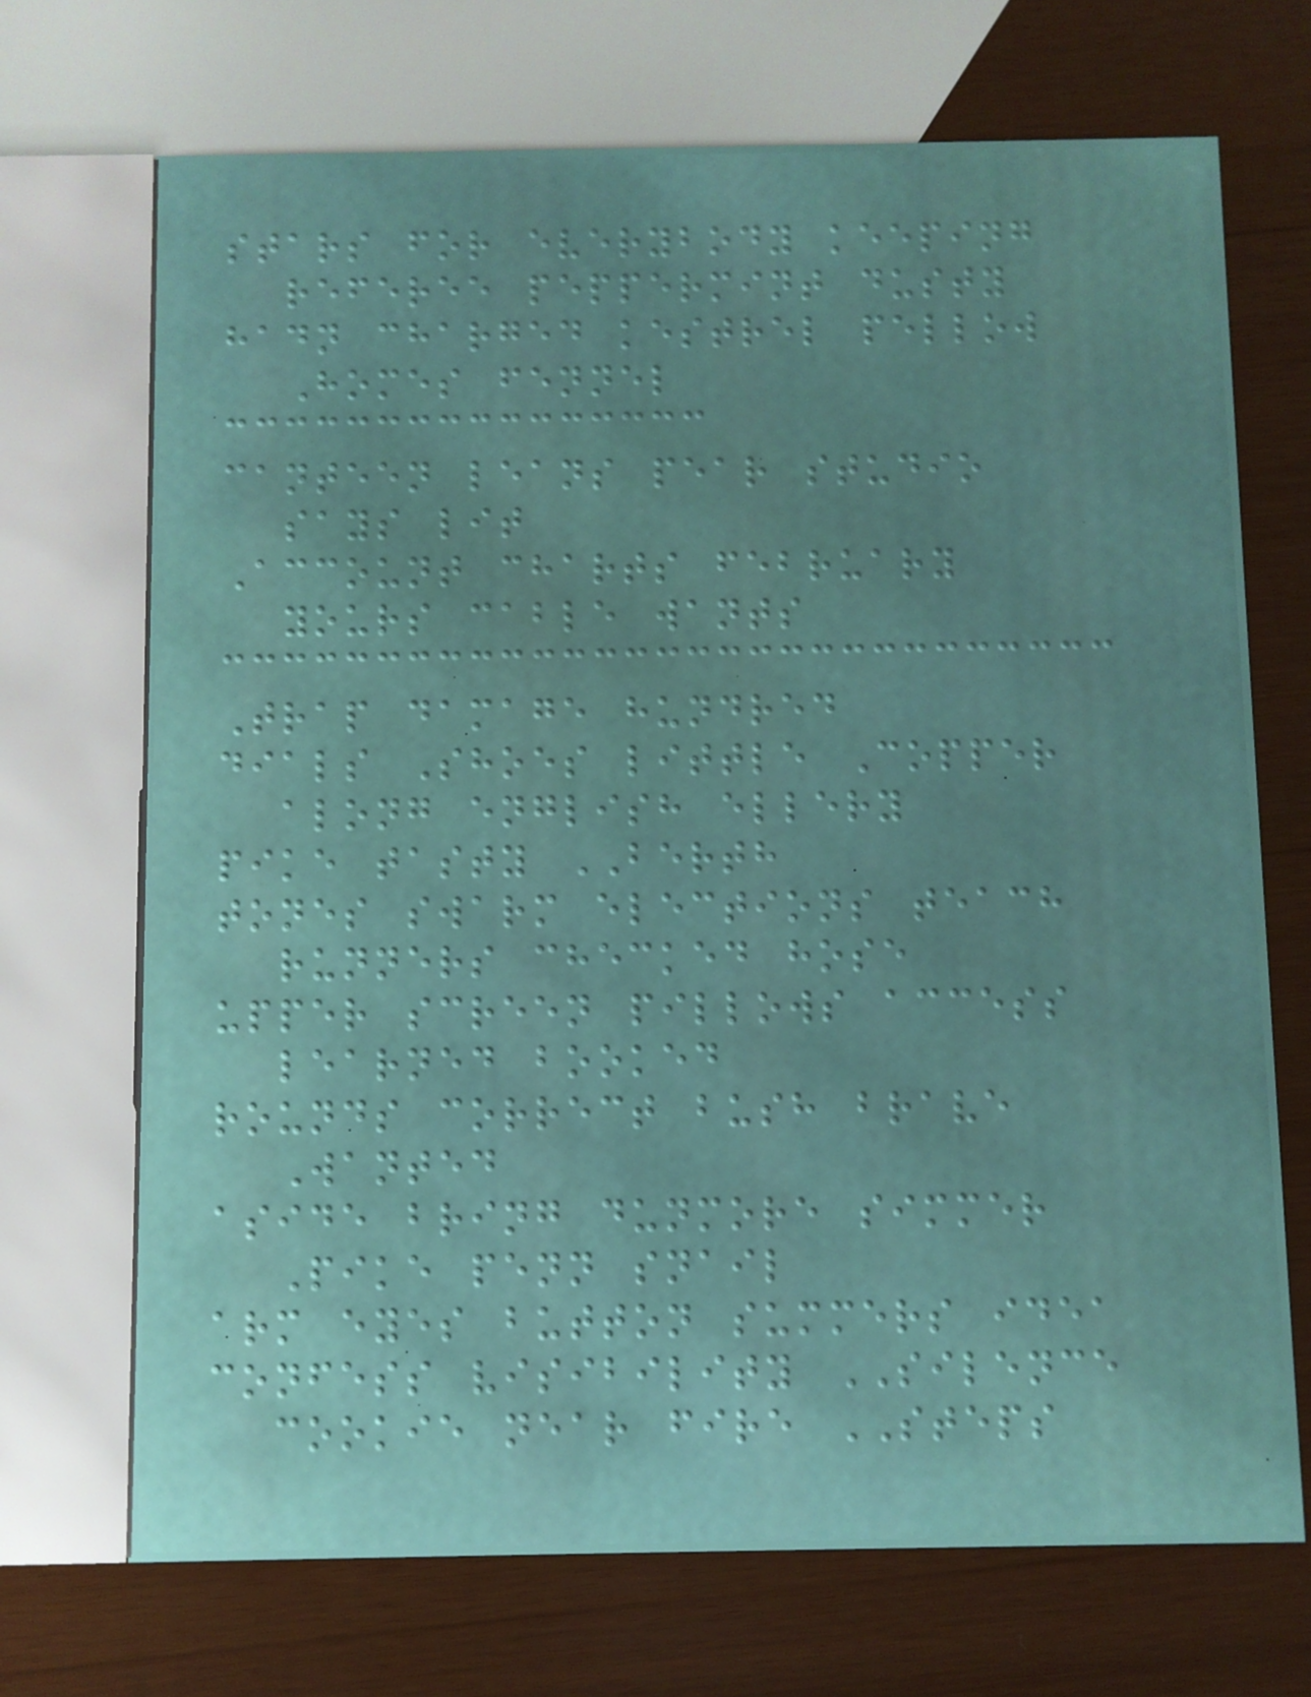stars for everybody keeping
referee peppermint dusty
hadn charged kestrel pellow
Homes fennel
canteen leans pear studio
says lit
Account charts february
yours cable wants
Trap damage hundred
dials Shoes little Copper
along english ellery
pike tasty BERTH
tones swarm elections teach
runners checked hose
upper screen pillows access
learned booked
rounds correct bush brave
Wanted
aside bring dunmore simmer
Pike penn snail
arm eyes button summers idea
confess visibility SILENCE
cookie near fire STEPS
